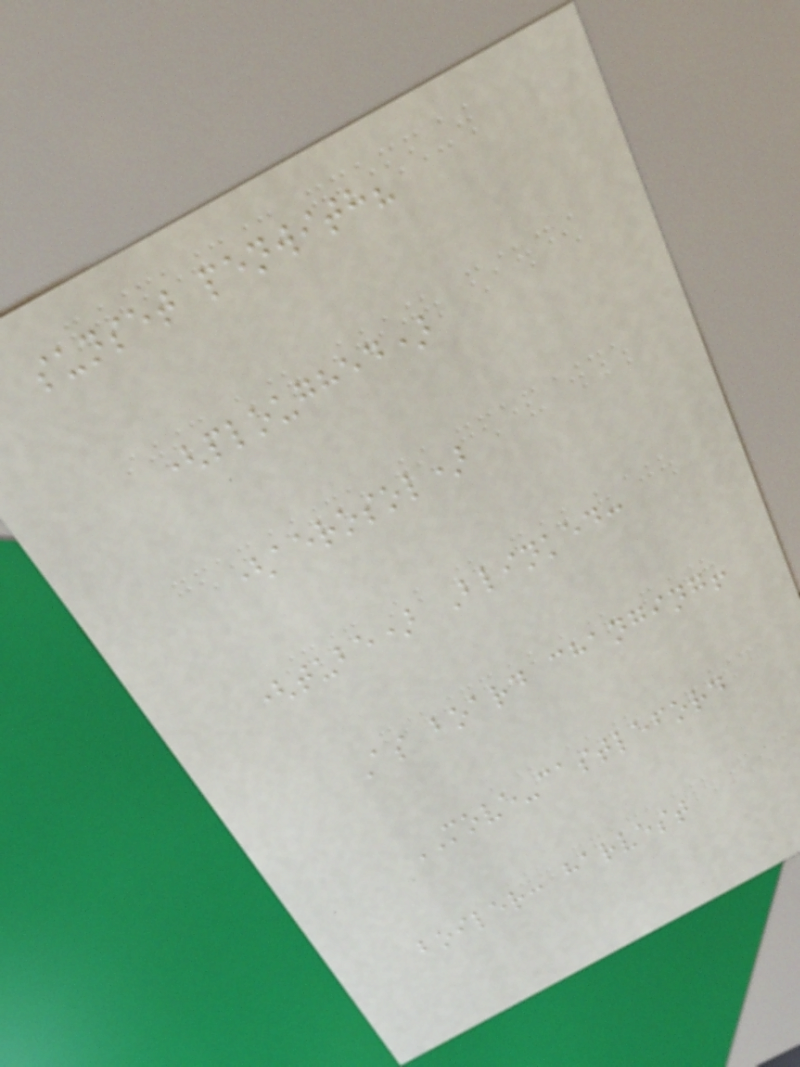sunset penwith?
(ploughed)
(aerosol)
(tube) Blinked:
As board changing!
MOVE-castleford
boiler: harvest
